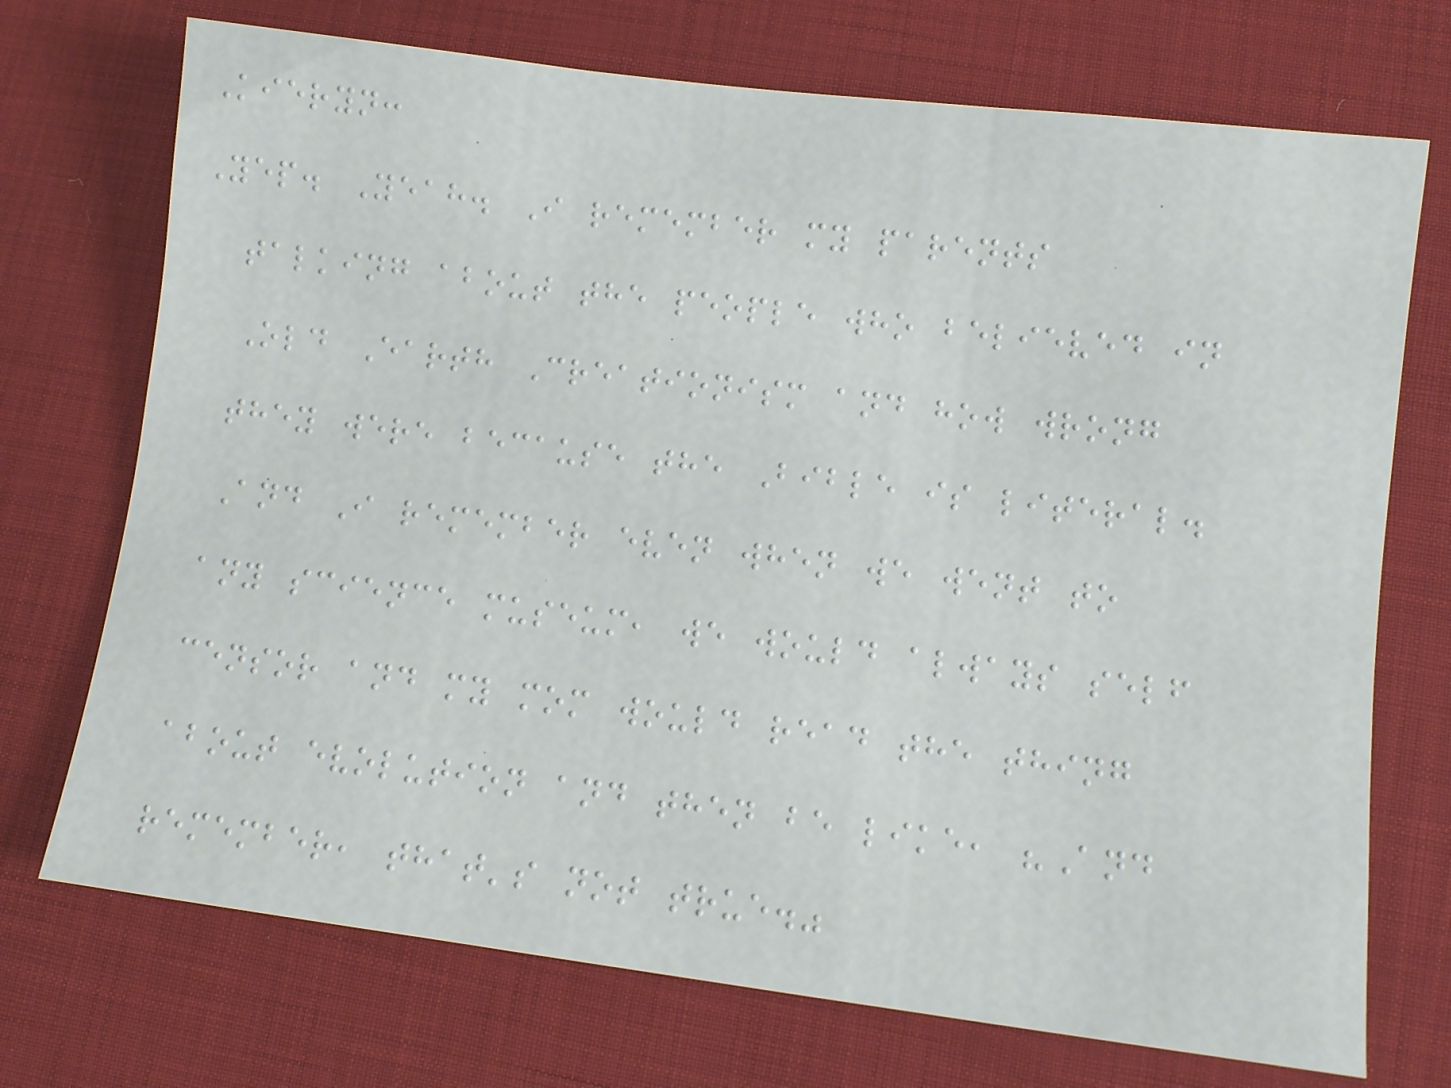Kieryn:
Yep. Yeah. I remember my parents
talking about the people who believed in
Old Earth Creationism and how wrong
they were because the Bible is literal.
And I remember even when we went to
any science museum, we would always self
censor and my mom would read the thing
about evolution and then be like, "And
remember, that's not true."
